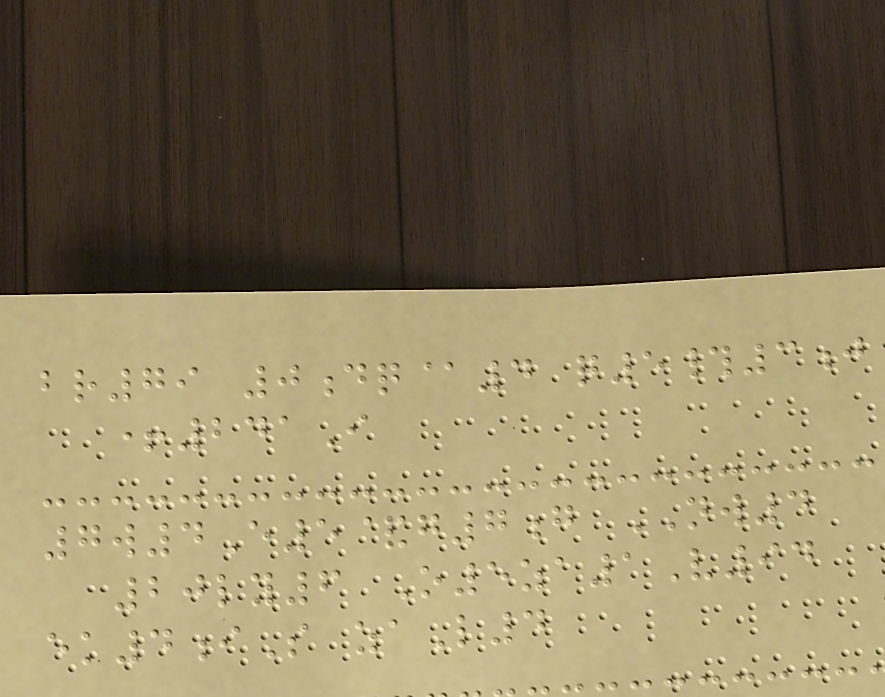br79 0dq@4 q5#3j
+241I
7w4E5&g7g NW4
20ly6 O5za1V94
ek4iS zaL4
